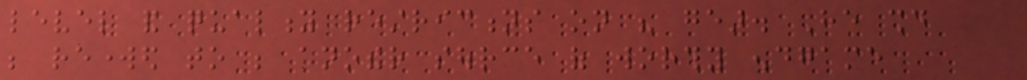level and quality restrictions on his gear. He should
be reworked to be another source of worthy endgame
